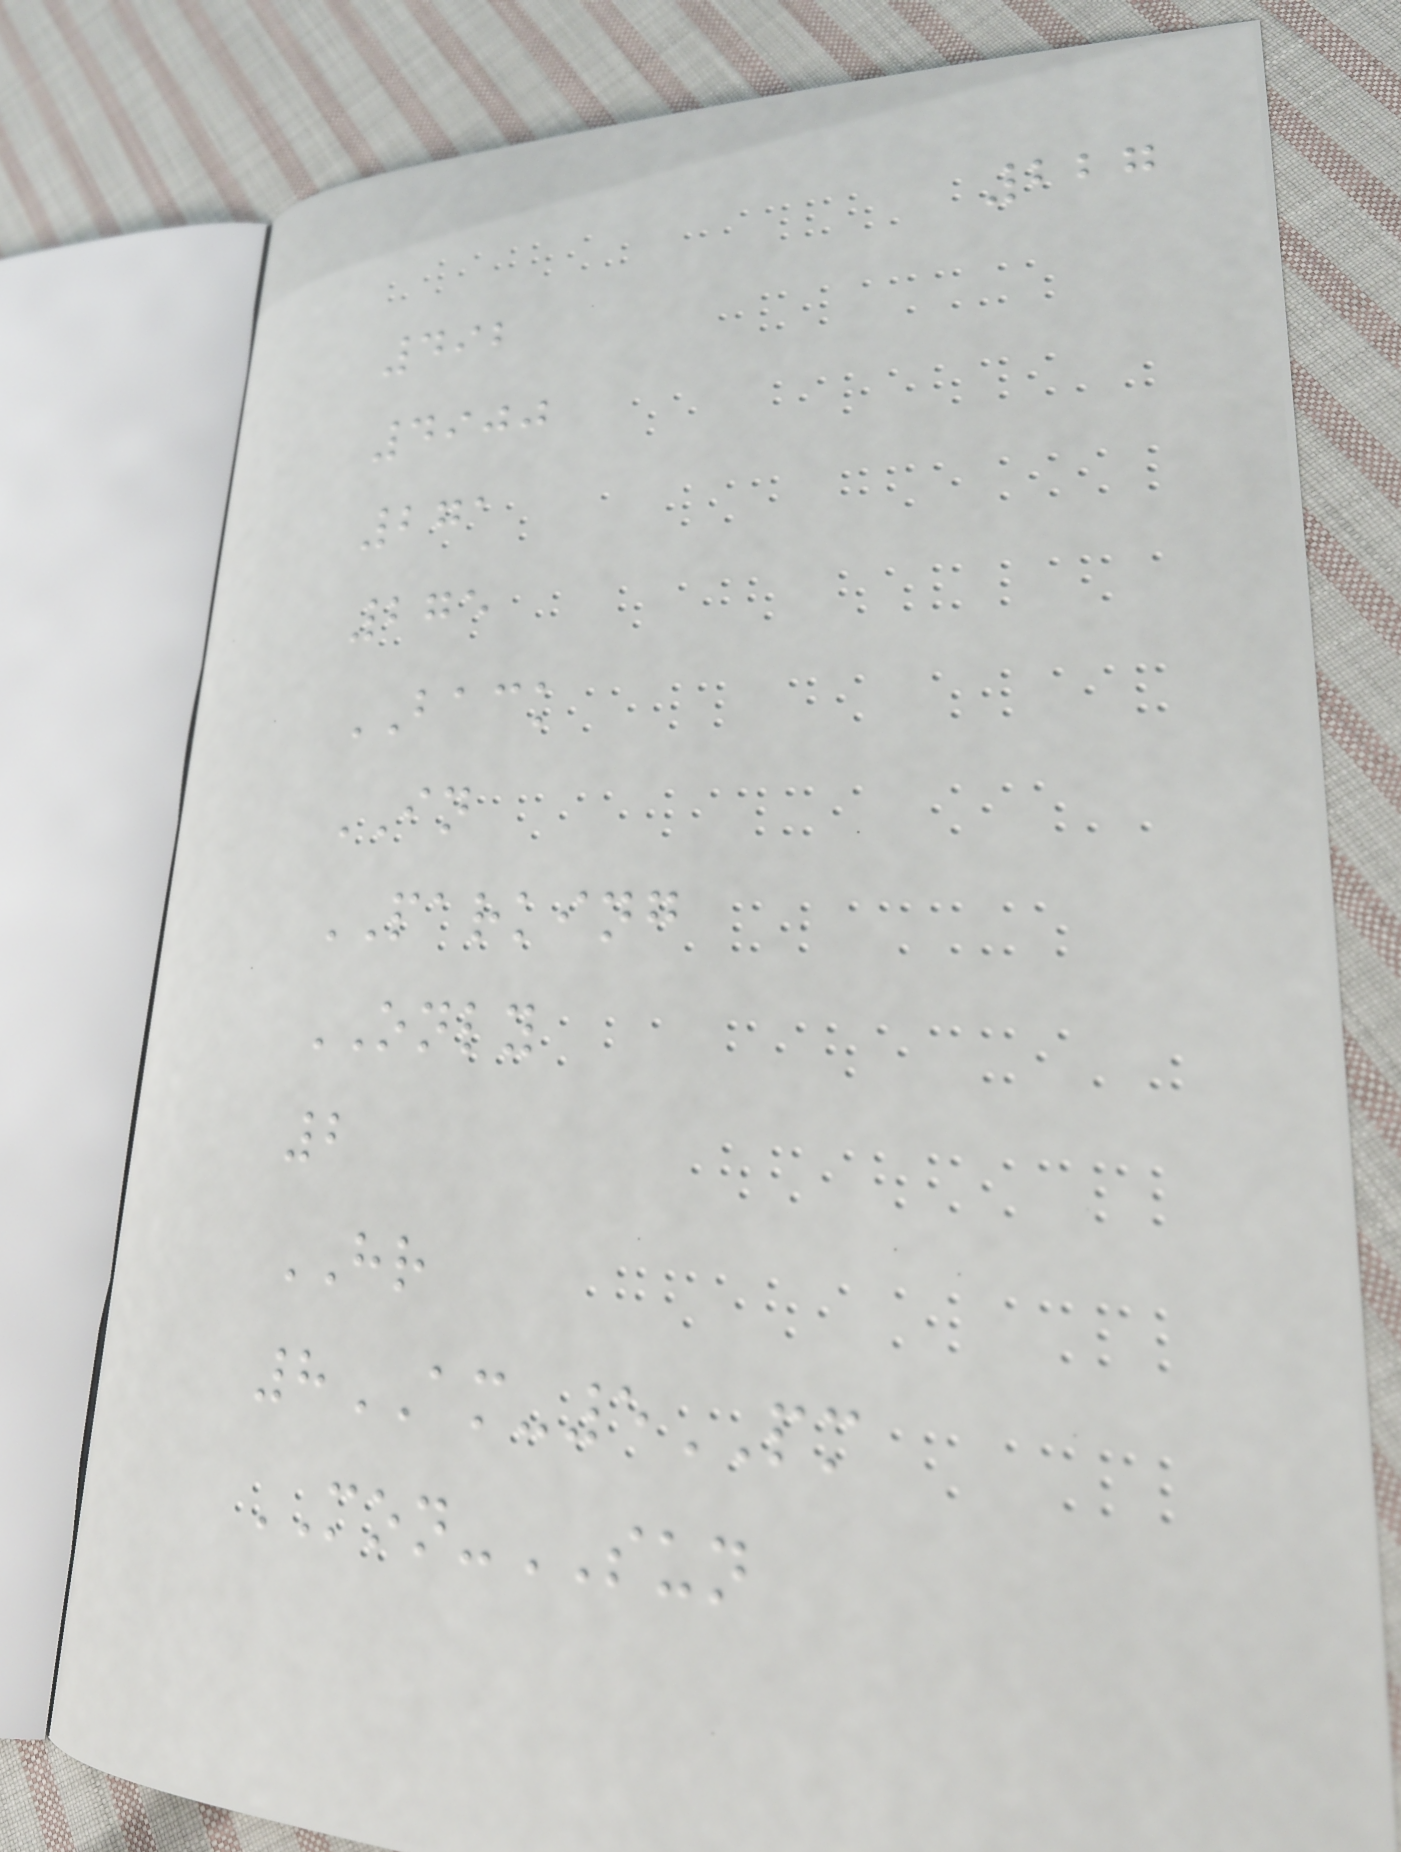227
492
4900
271
275
BACK
IN
PARKING
ONLY
2
HR
8AM-5PM
MON-SUN
